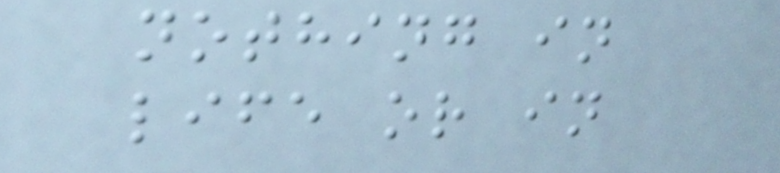nothing in
life or in
